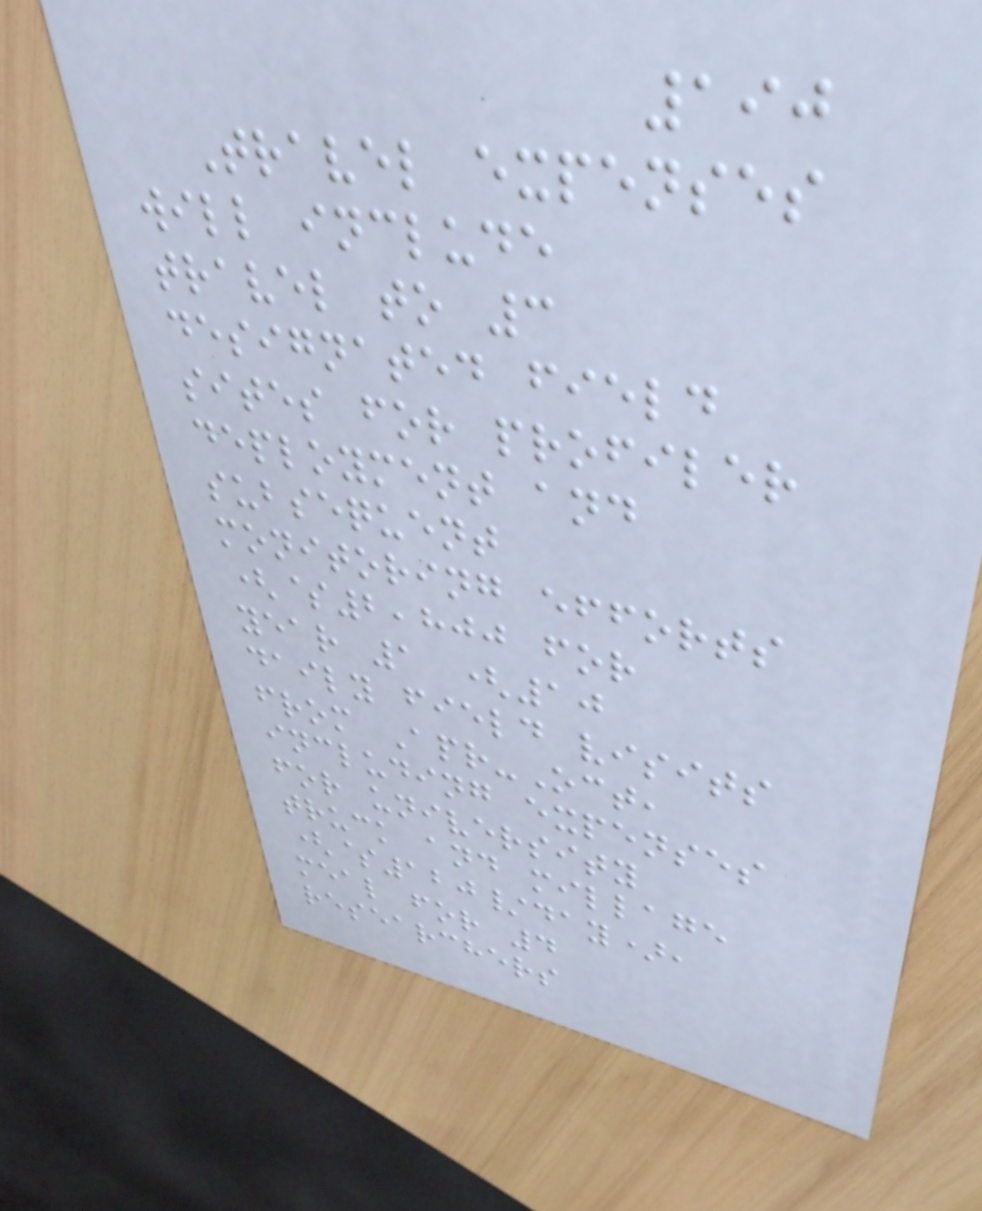190
Travel expenses
will include
travel to 3
designated field
sites for profiler
deployment and
subsequent
monitoring efforts
($2,800 for
year 1 (10
daily field visits
from Apr-Oct,
including expenses
for university
truck and millage
($120/day),
meal for 4
researchers
